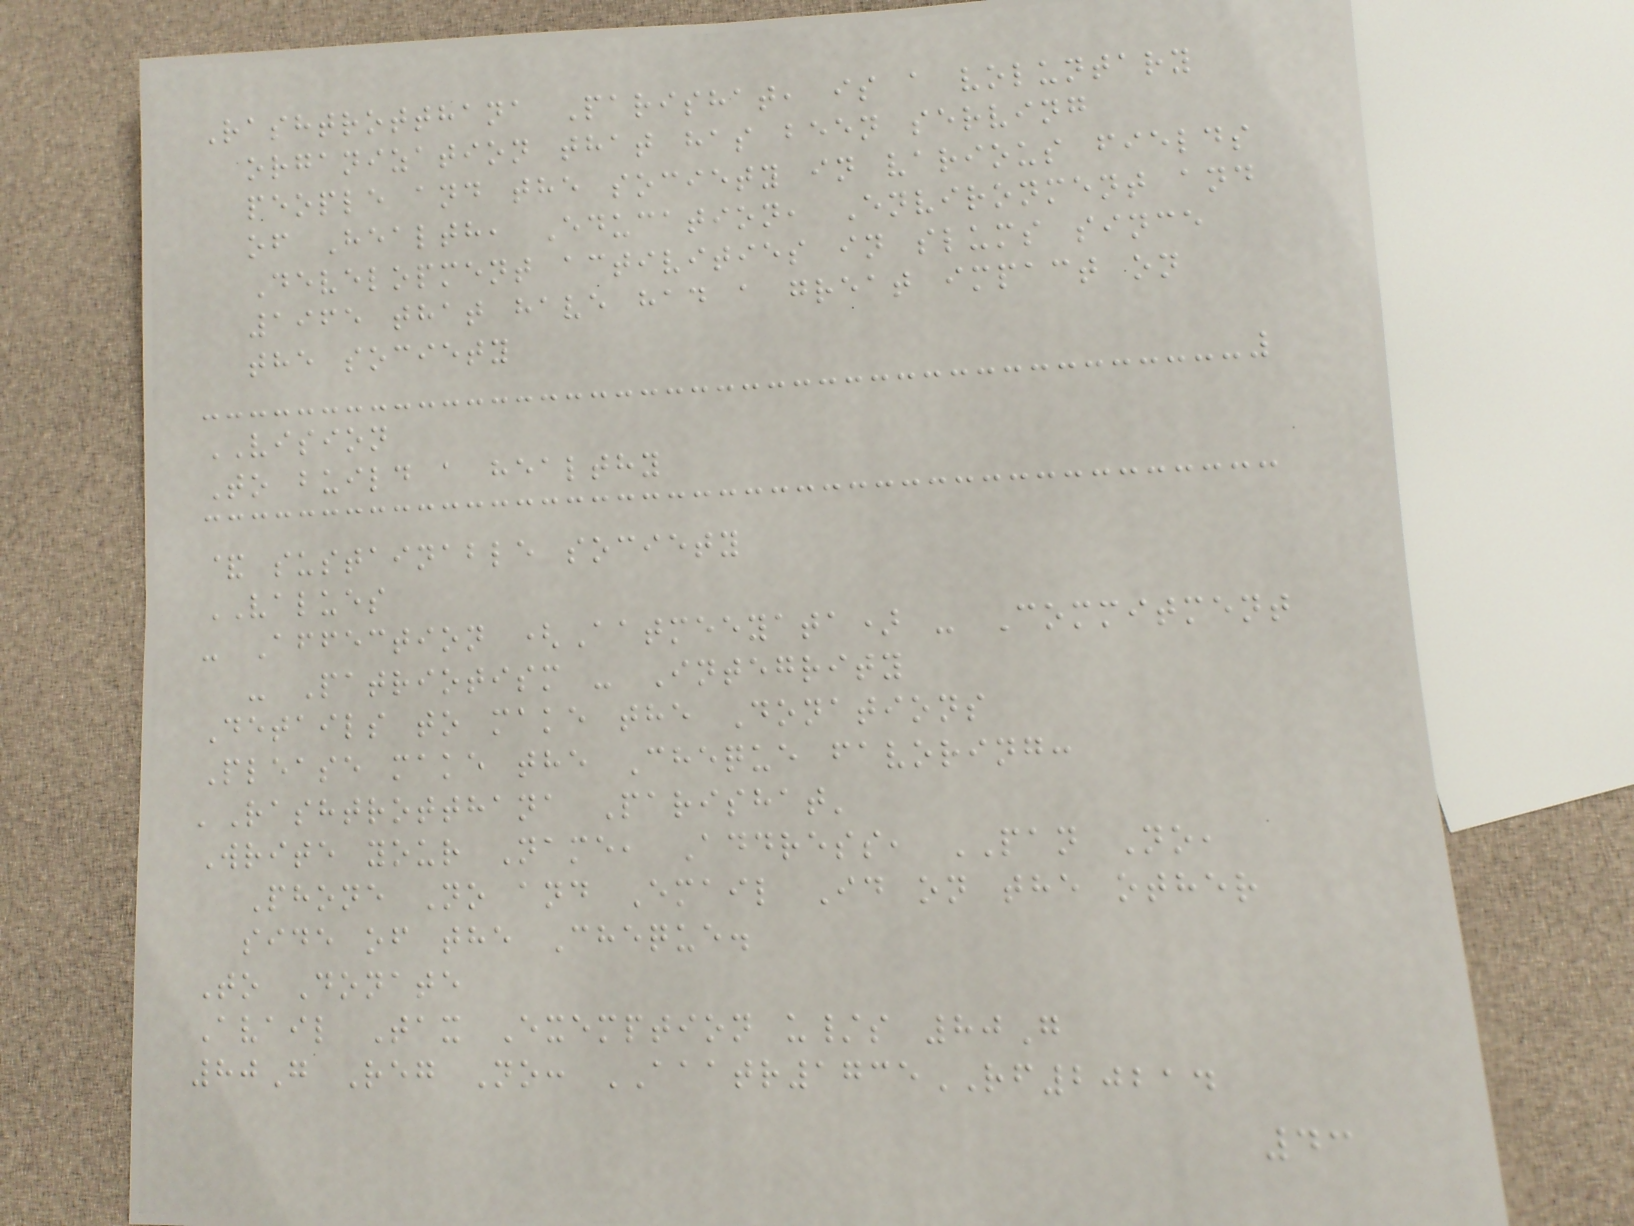Rashtrotthana Parishat, is a voluntary
organization that has been serving
people and the society in various fields
of Health, Education, Environment and
Development activities in slums since
1965 that have had a great impact on
the society
VISION
To build a healthy
& sustainable society
VALUES
- Affection (Aatmeeyata) - Commitment
- Patriotism - Integrity
Details to make the Donations
Please make the Cheque favoring:
'Rashtrotthana Parishat'
Write your Name, Address, PAN No,
Phone No and Email Id on the other
side of the Cheque.
To Donate
Avail Tax Exemption u/s 80G
80G Reg No: AAATR1735RF20214
43
